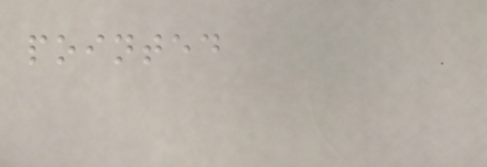pointed
